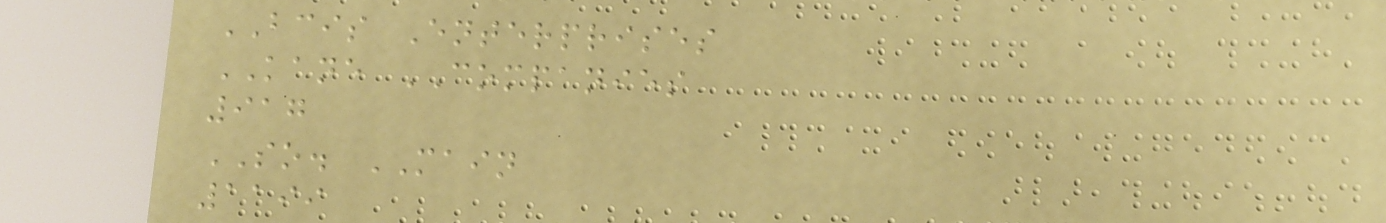BCIS Enterprises
KANE COMPANIES
917
SO. MAIN
1199
